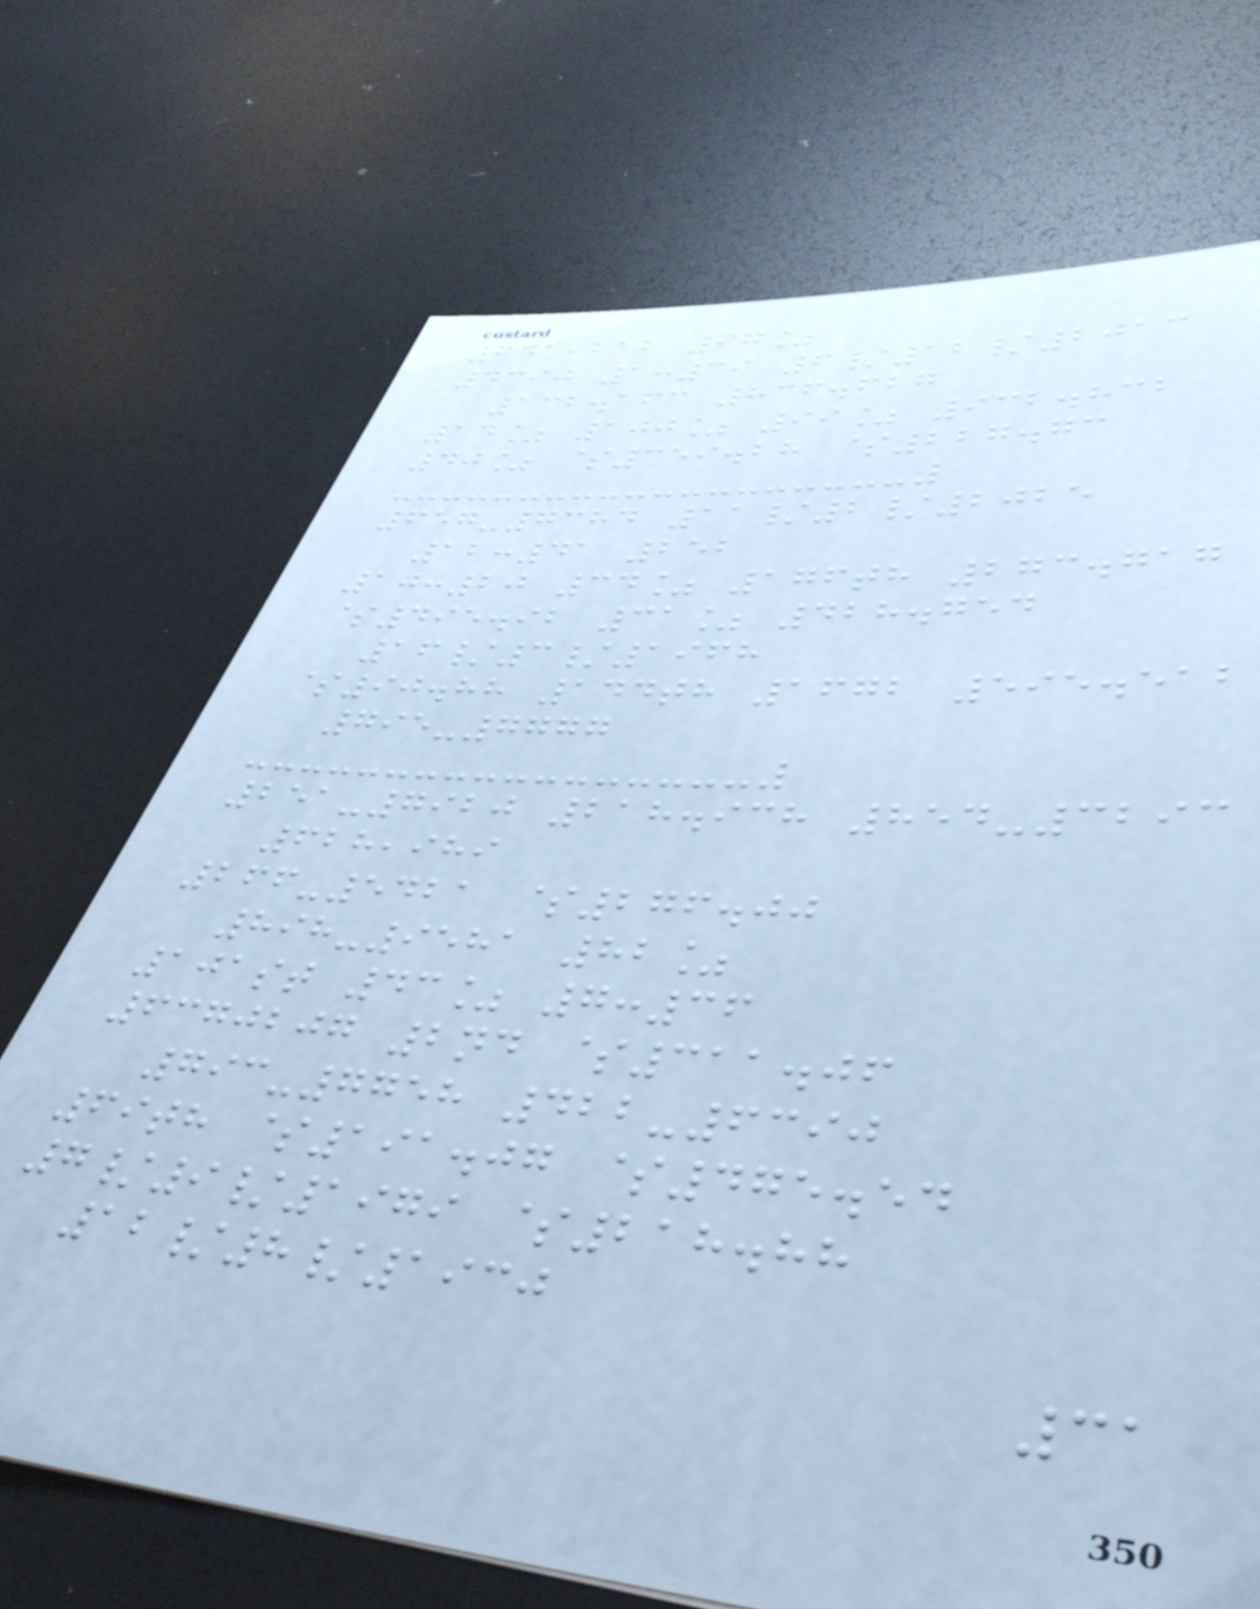641,212 97%
4390 1:39 6/12/2013
132.163 836.627
14% 100% 99% 932.832
40% $359.28 $227.73
657-7384 11/2/2025
12:41 252
10:20 34% 176th 273.717
$495.92 31% 428.754
16/3/1968
$90.88 144th 1672 595.512
795-7777
251-7920 218.938 854-3293
628,989
266-5421 $276.00
898-9581 82%
101st 43% 7:36
6370207 2nd $311.06
793-7758 422-6390
69th $191.07 $475.54
7/9/1979 $218.88
12/8/1930
31
